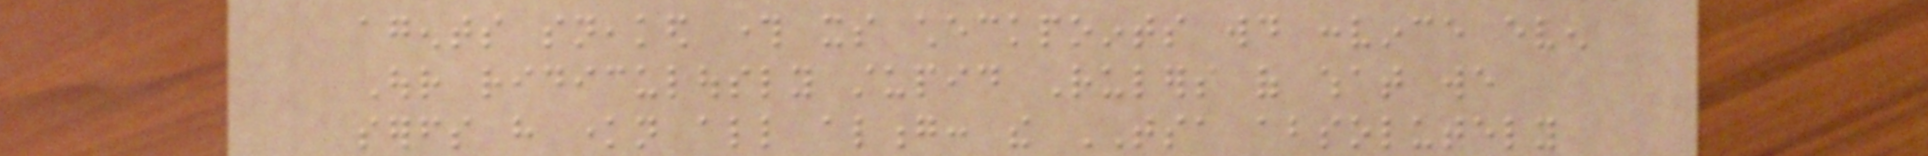agents sneaked through its checkpoints would convince even
Our ridiculously stupid Rulers of what we
serfs have known all along: the TSA absolutely
